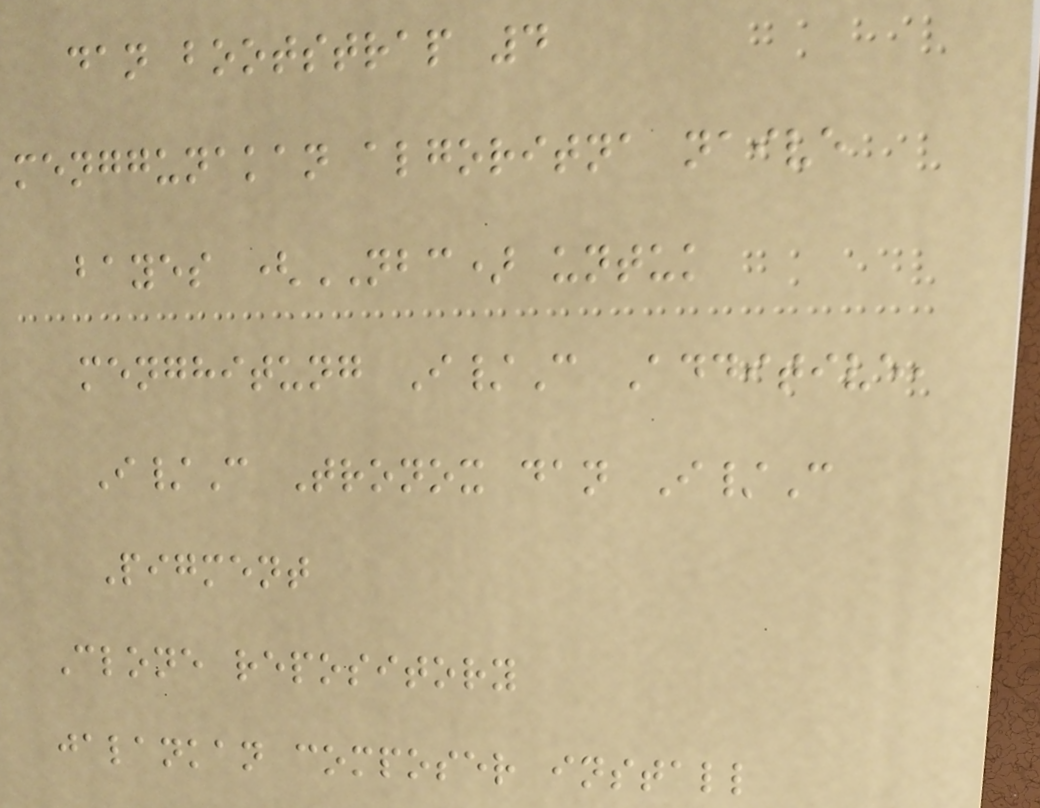dan bootstrap 4
menggunakan algoritna naive
bayes (NBC) untuk
menghitung I/C Additive,
I/C Tronox dan I/C
Pigment
Clone repository
jalankan composer install
